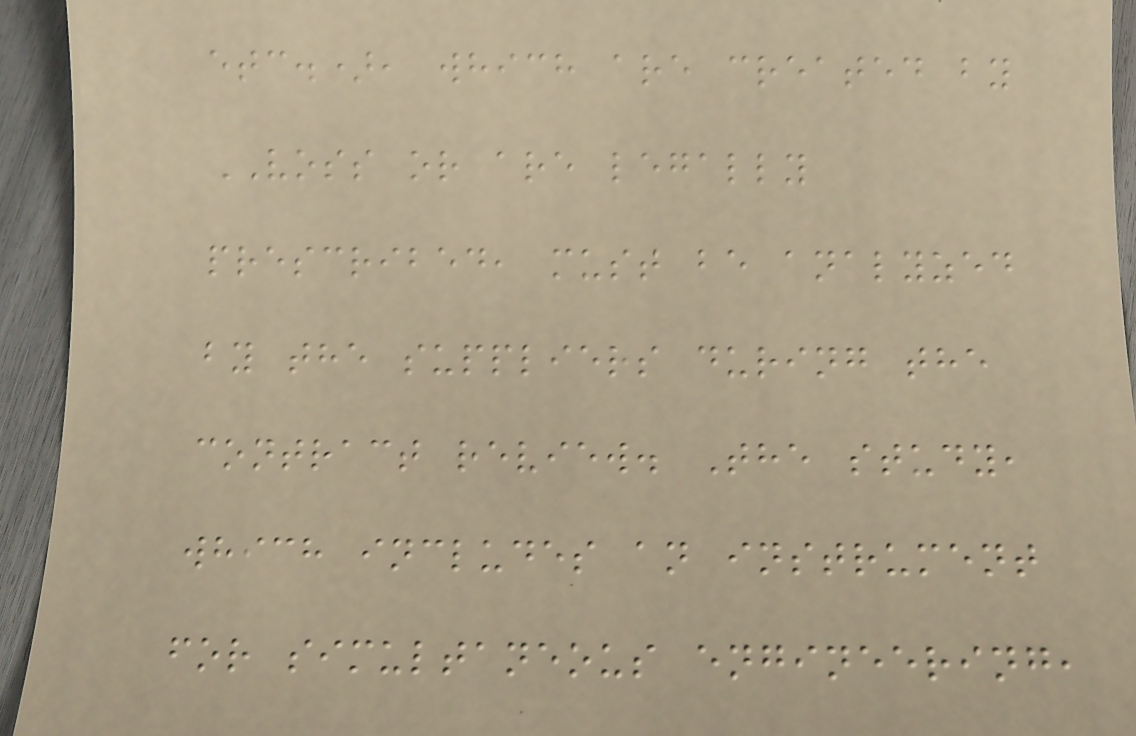etc.), which are created by
VOSS or are legally
prescribed, must be analyzed
by the suppliers during the
contract review. The study,
which includes an instrument
for simultaneous engineering,
